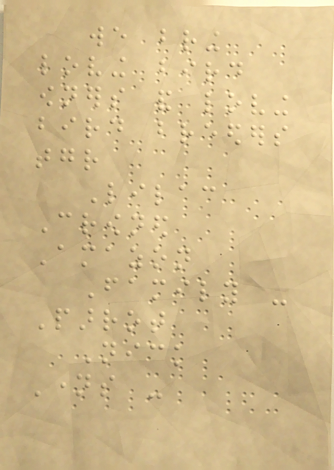we bring
loving bird
owners and loving
bird breeders
together
Lilac
Crowned
Amazon
Family -
Parrot
Nick
Names -
